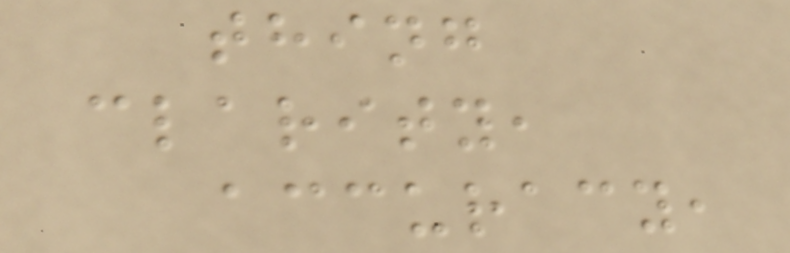thing
clarity,
accuracy,
